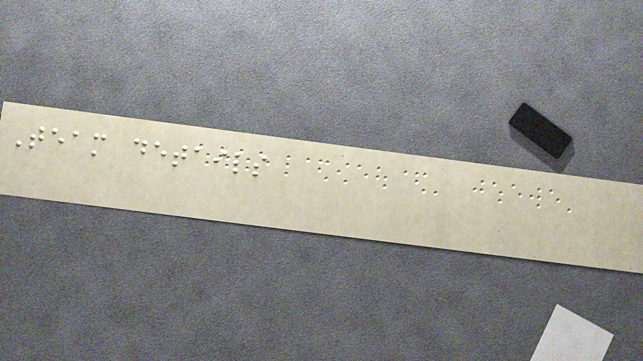Team details
